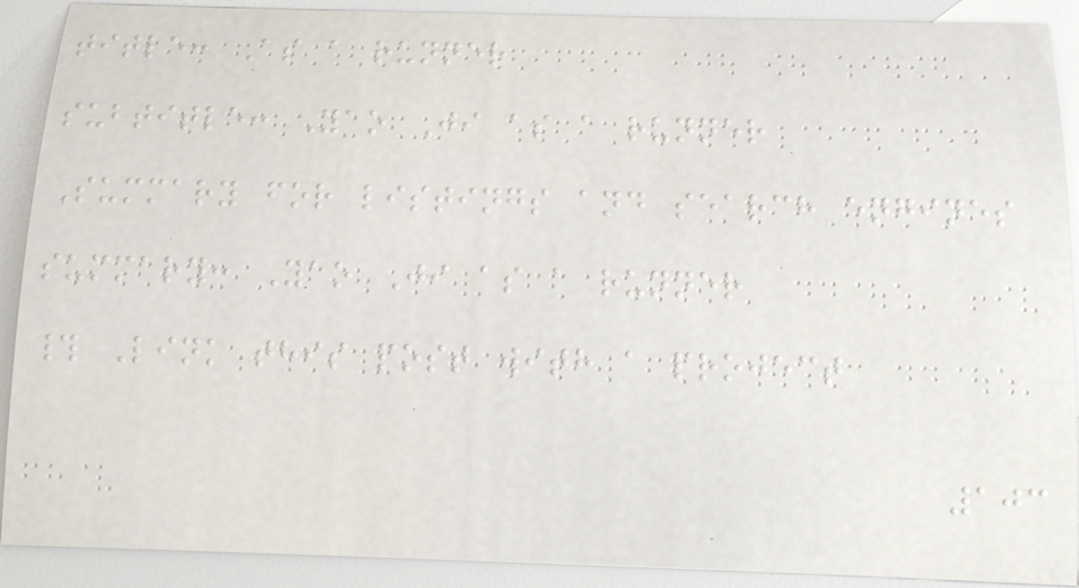title: As a runner
subtitle: Yao Ji as a runner
Summary for listings and search engines
summary: Yao Ji as a runner
# Link this post with a project
103
